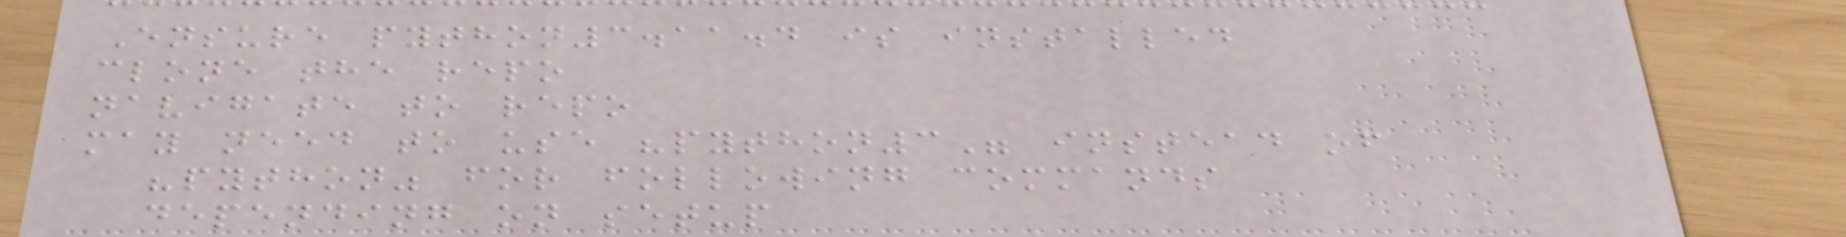Ensure python3.11.4 is installed
clone the repo
navigate to repo
may need to use "python3" instead of
"python" for following commands
depending on setup
